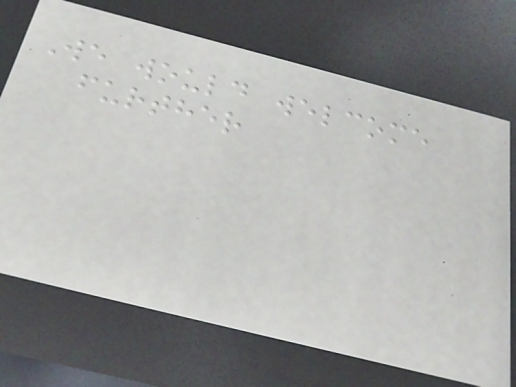We would welcome
further
